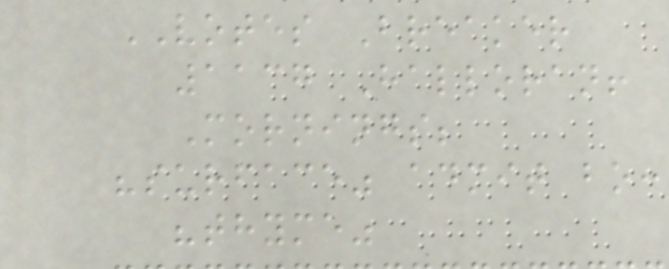VOTES Breaker
1137 Halloran!
Mornings;
"surface" admit bo:
"thyme"
